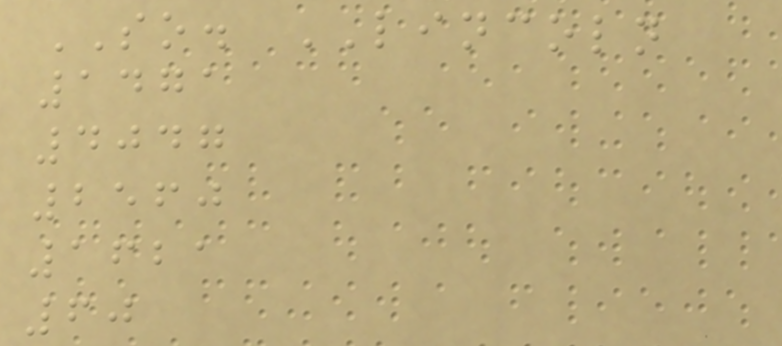SO. LINCOLN
1471
4047
2560
1621
60
